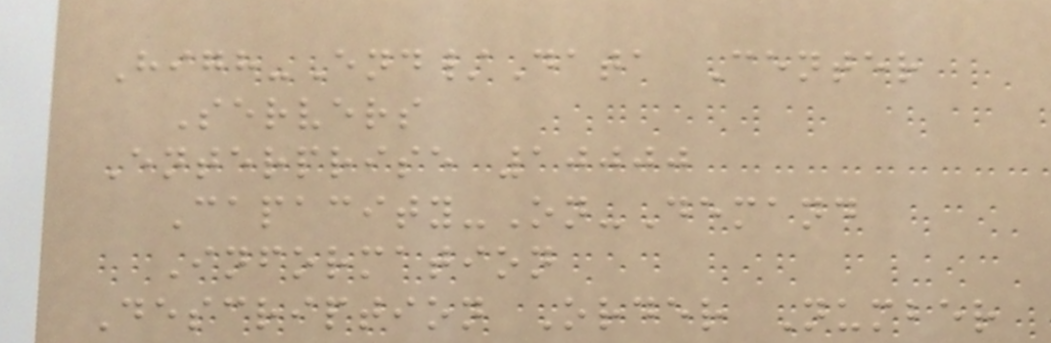High-End/Data Center
Servers
Enterprise 10000
Capacity-On-Demand
Information
Description Order Number
